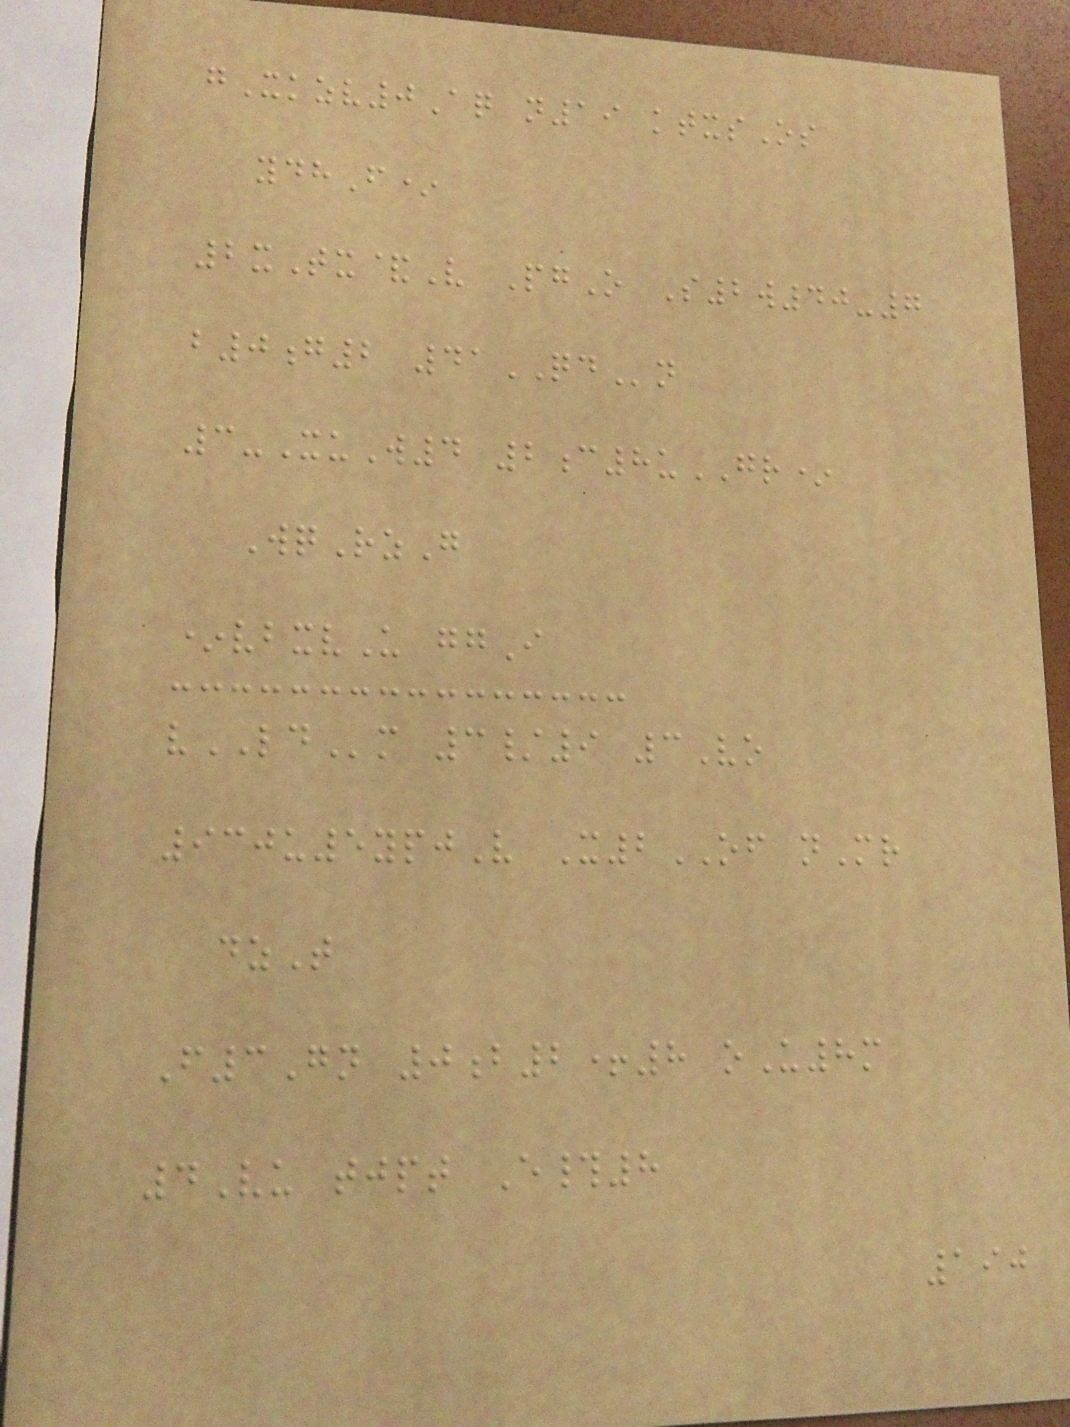gXkzv0Aq n19 ktxsOs
ydhF*
2xTx&V PgO S2w40-7
b0g2 41QDn
3-XuW4 2c8uGR*
WqRzG
*vbxvU ggI
vLDm 3/9 3Vo
930u5ypjV X2OF nMr
dzT
F3Gn 0b2+8 oU8m
4Vu tjpt E#8
190
